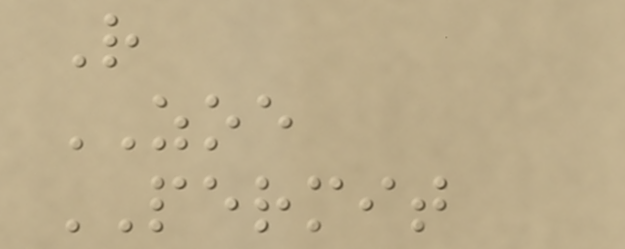R
ZOE
PERMIT
